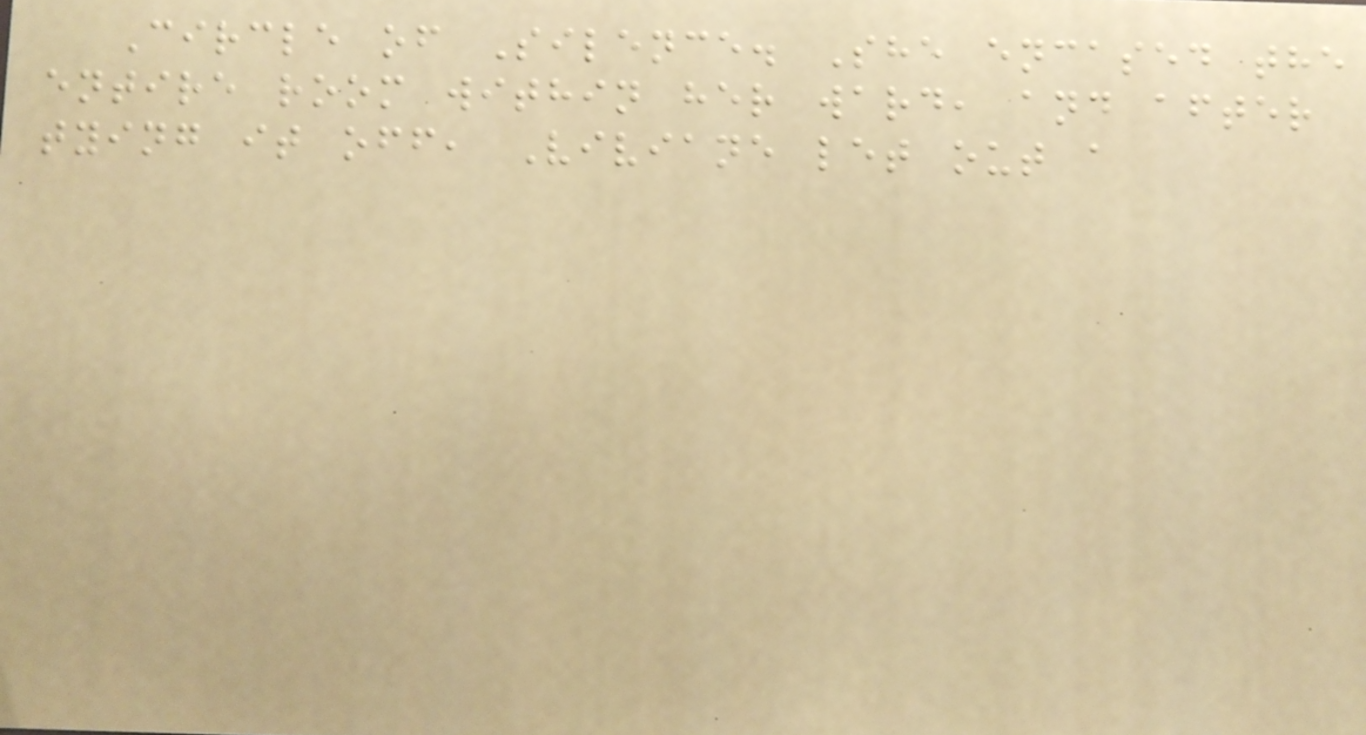Circle of Silence. She encased the
entire room within her ward, and after
tying it off, Viviane let out a
